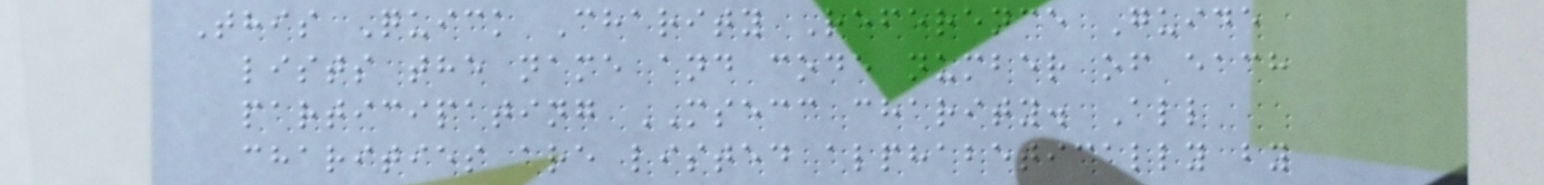This Quick Charity Reference Guide
lists the name and code number of each
participating MSECC charity. All
charities are listed alphabetically by
